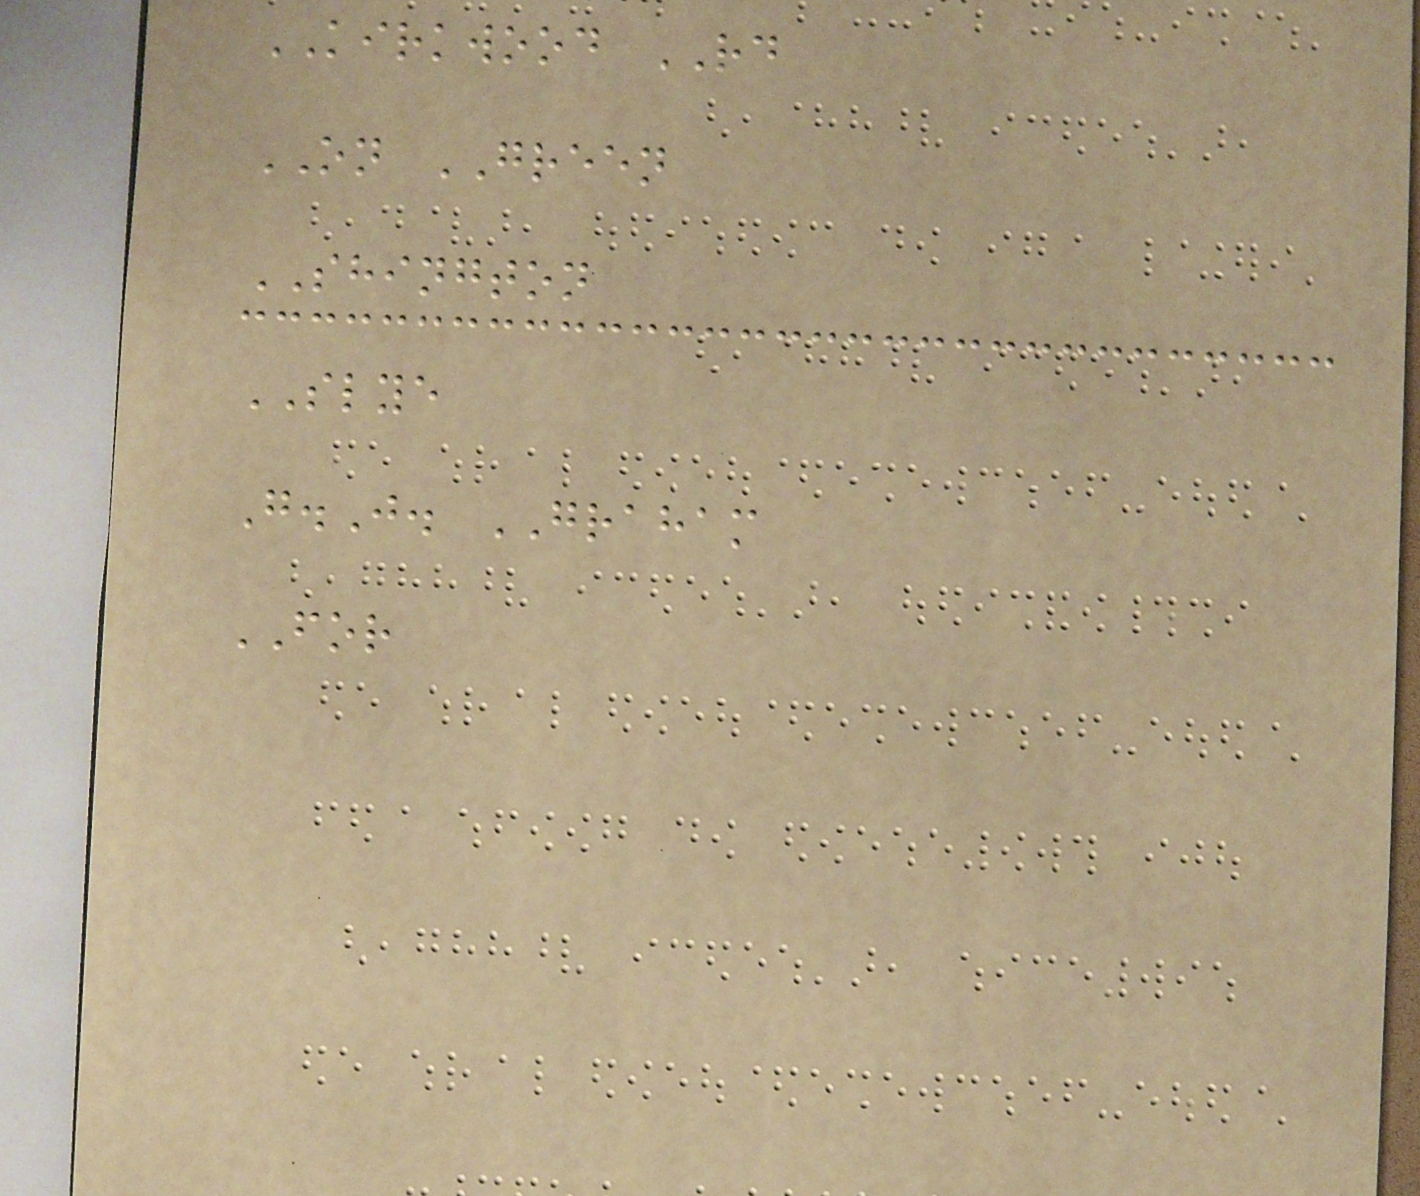KIRKWOOD RD
ON GREEN
SHINGTON
SLYE
G.J. GRAHAM
FOR
